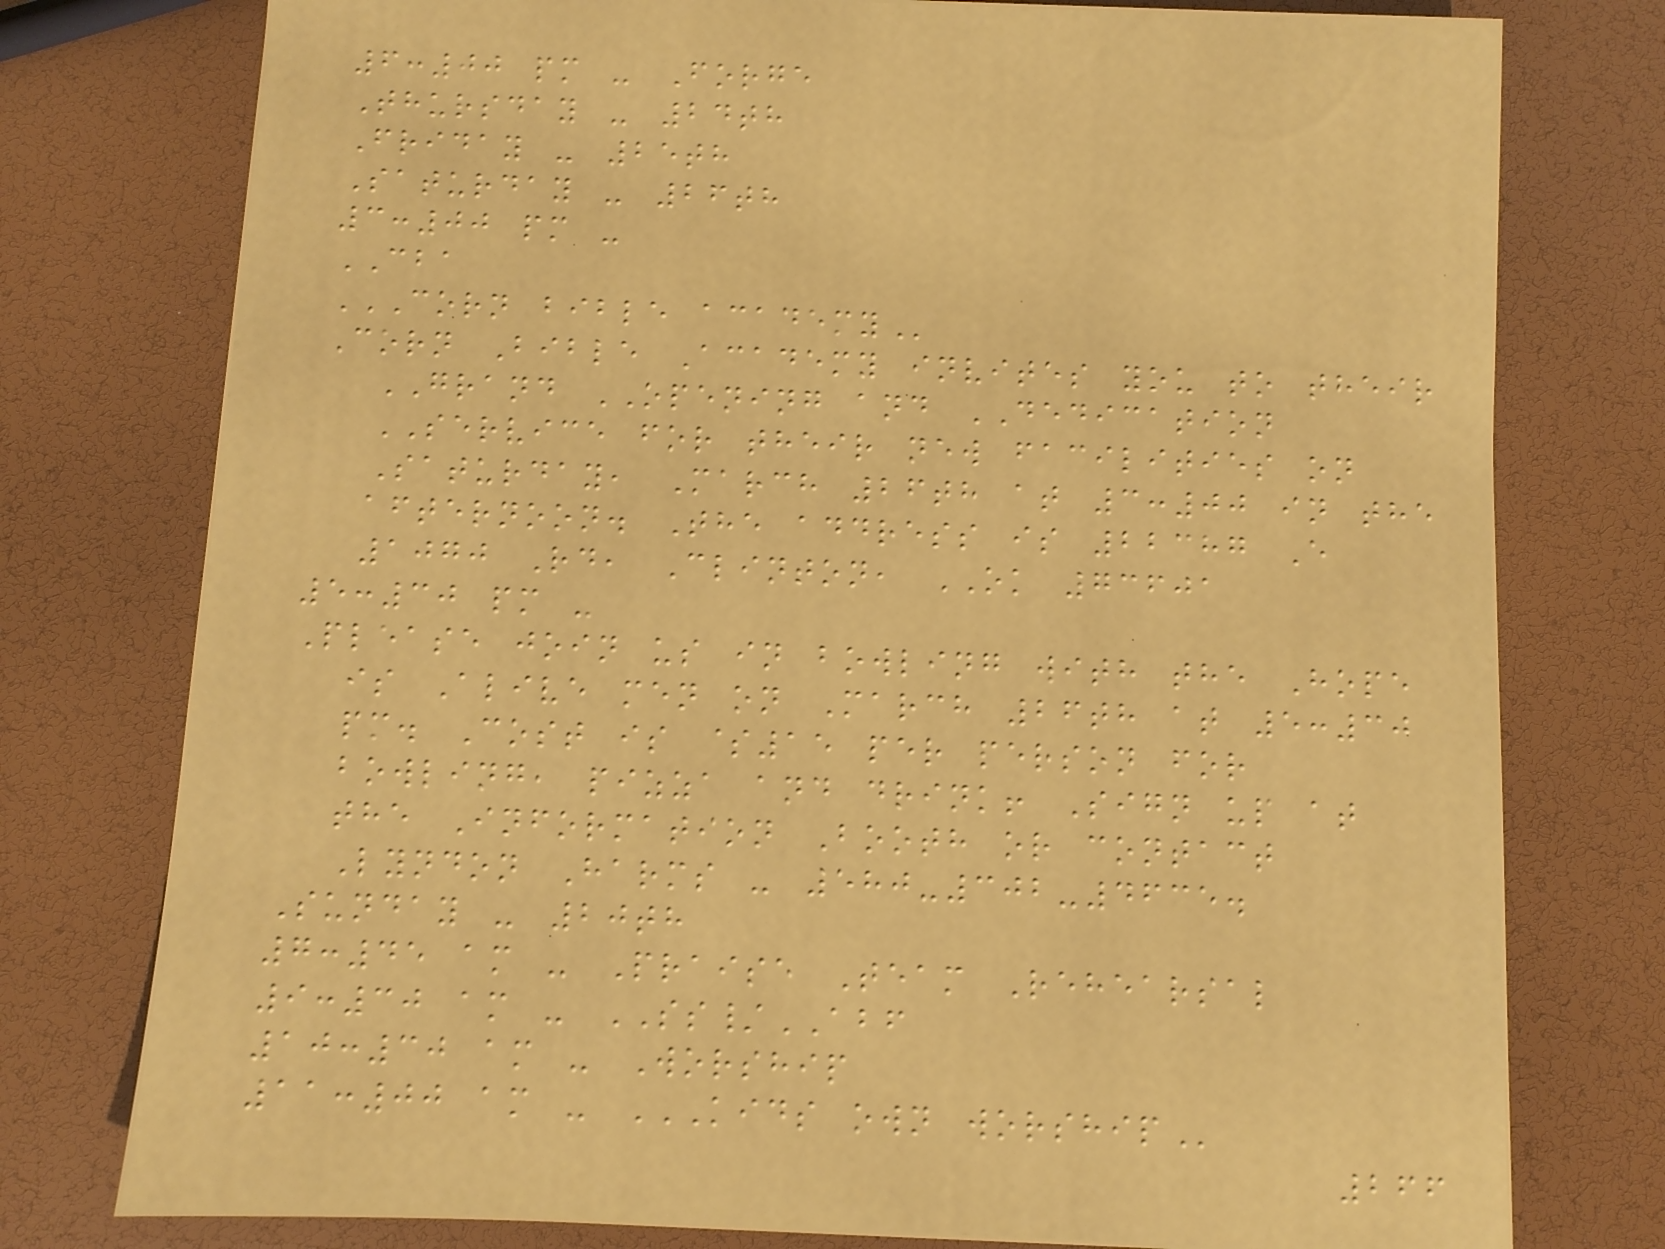6:00 pm - Forge
Thursday - 24th
Friday - 25th
Saturday - 26th
3:00 pm -
CBA
CORN BIBLE ACADEMY
Corn Bible Academy invites you to their
GRAND OPENING and DEDICATION
SERVICE for their new facilities on
Saturday, March 26th at 3:00 in the
afternoon. The address is 22387 E
1070 Rd, Clinton, OK 73601
5:30 pm -
Please join us in bowling with the Hope
is Alive men on March 26th at 5:30
pm. Cost is $15 per person for
bowling, pizza and drink! Sign up at
the Information Booth or contact
Lyndon Harms - 580-302-4635.
Sunday - 20th
7:45 am - Praise Team Rehearsal
9:30 am - SS/ABF
10:30 am - Worship
11:00 am - KIDS OWN WORSHIP
266
